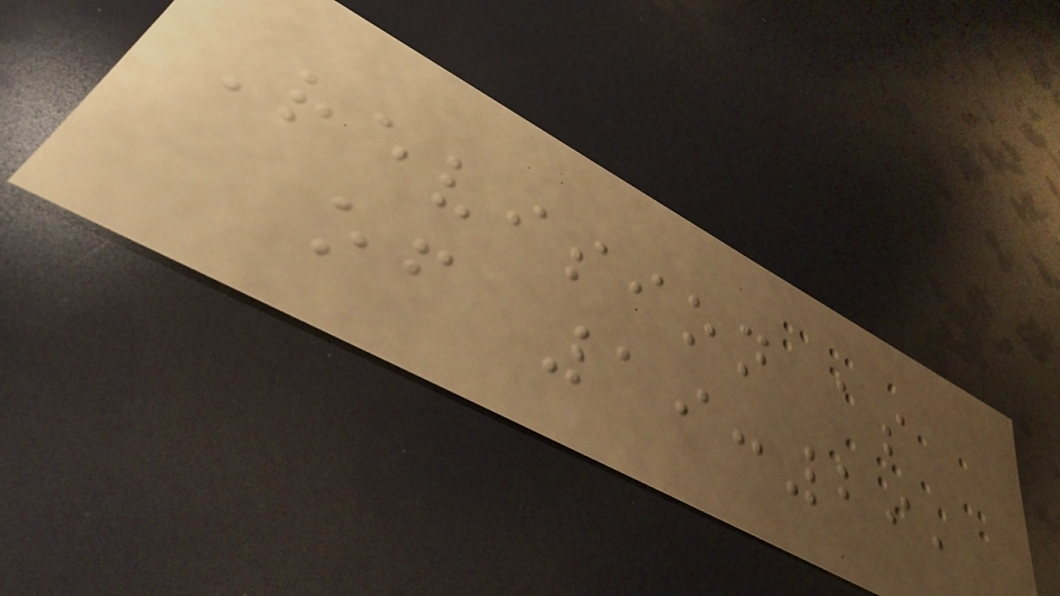Revision as
of 19:29,
